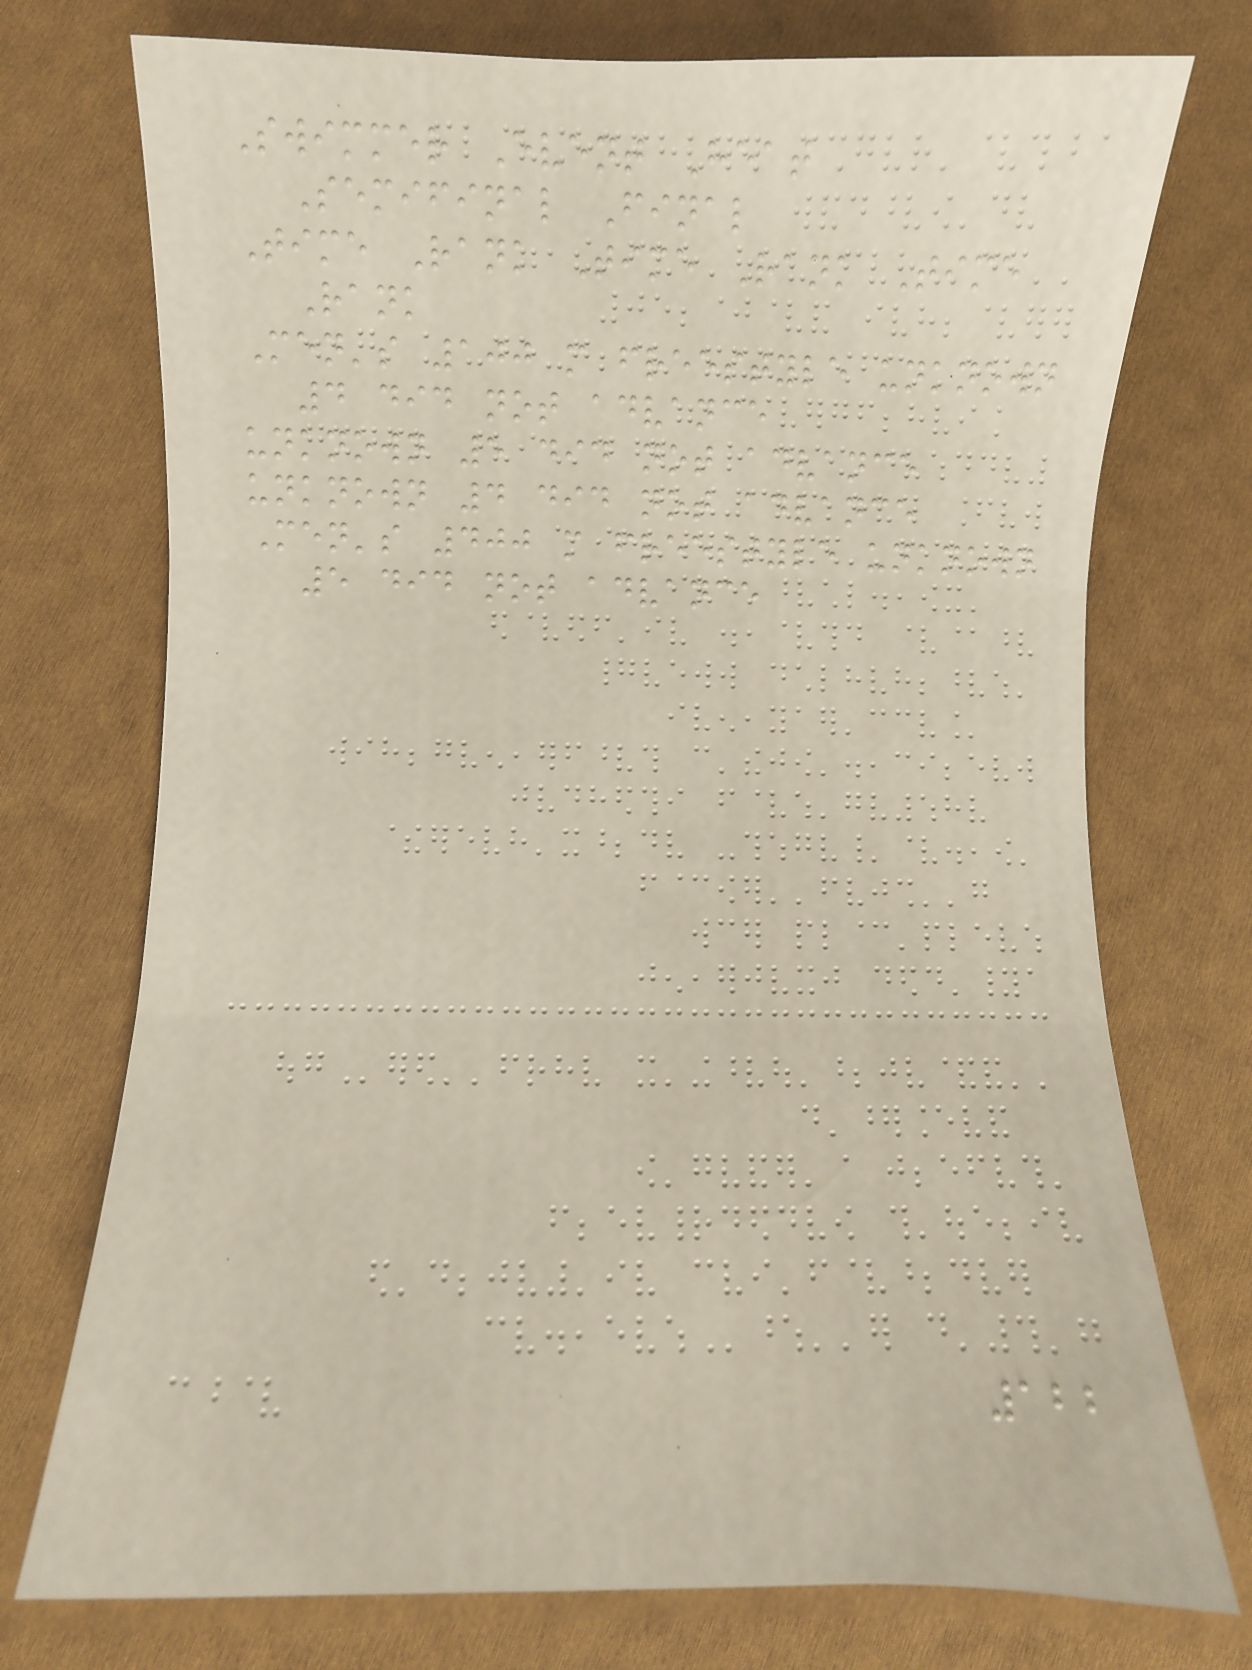Swimmer Event Heat
Semifinal Final
Time Rank Time Rank Time
Rank
Men's 100 m freestyle unknown
4 did not advance
unknown 5 did not advance
unknown 4 did not advance
Men's 400 m freestyle unknown
5 did not advance
122
